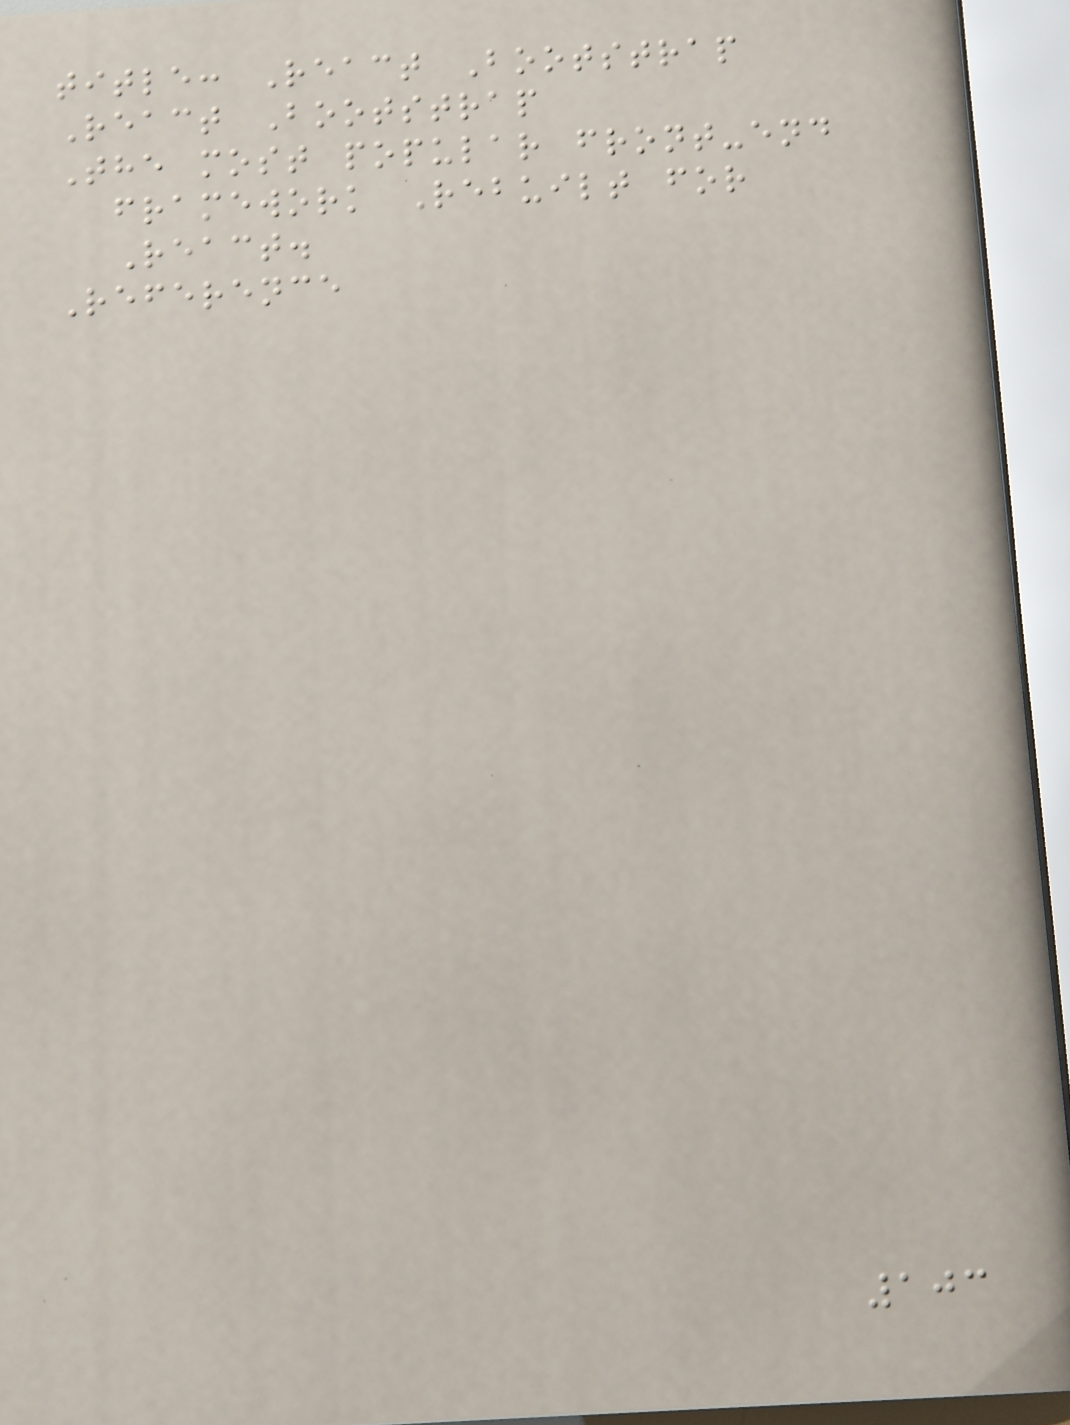title: React Bootstrap
React Bootstrap
The most popular front-end
framework Rebuilt for
React.
Reference
103
